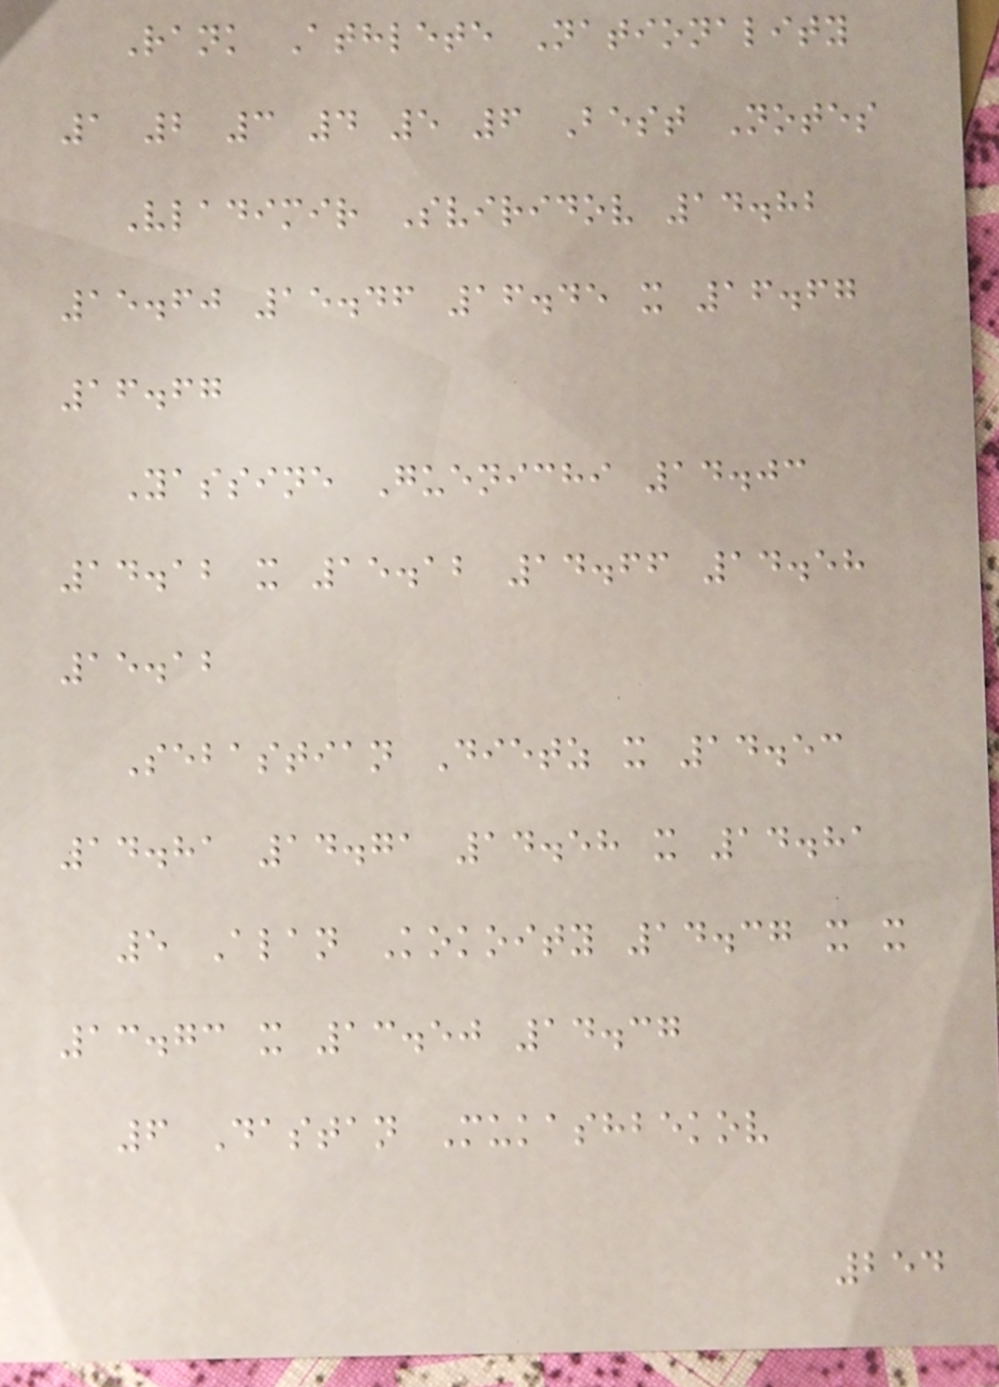Rank Athlete Nationality
1 2 3 4 5 6 Best Notes
Vladimir Sviridov 14.82
15.60 15.46 16.45 x 16.67
16.67
Yassine Guenichi 14.03
14.12 x 15.12 14.66 14.58
15.12
Sebastian Dietz x 14.53
14.81 14.71 14.58 x 14.81
5 Alan Kokoity 14.37 x x
13.73 x 13.50 14.37
6 Dastan Mukashbekov
254
